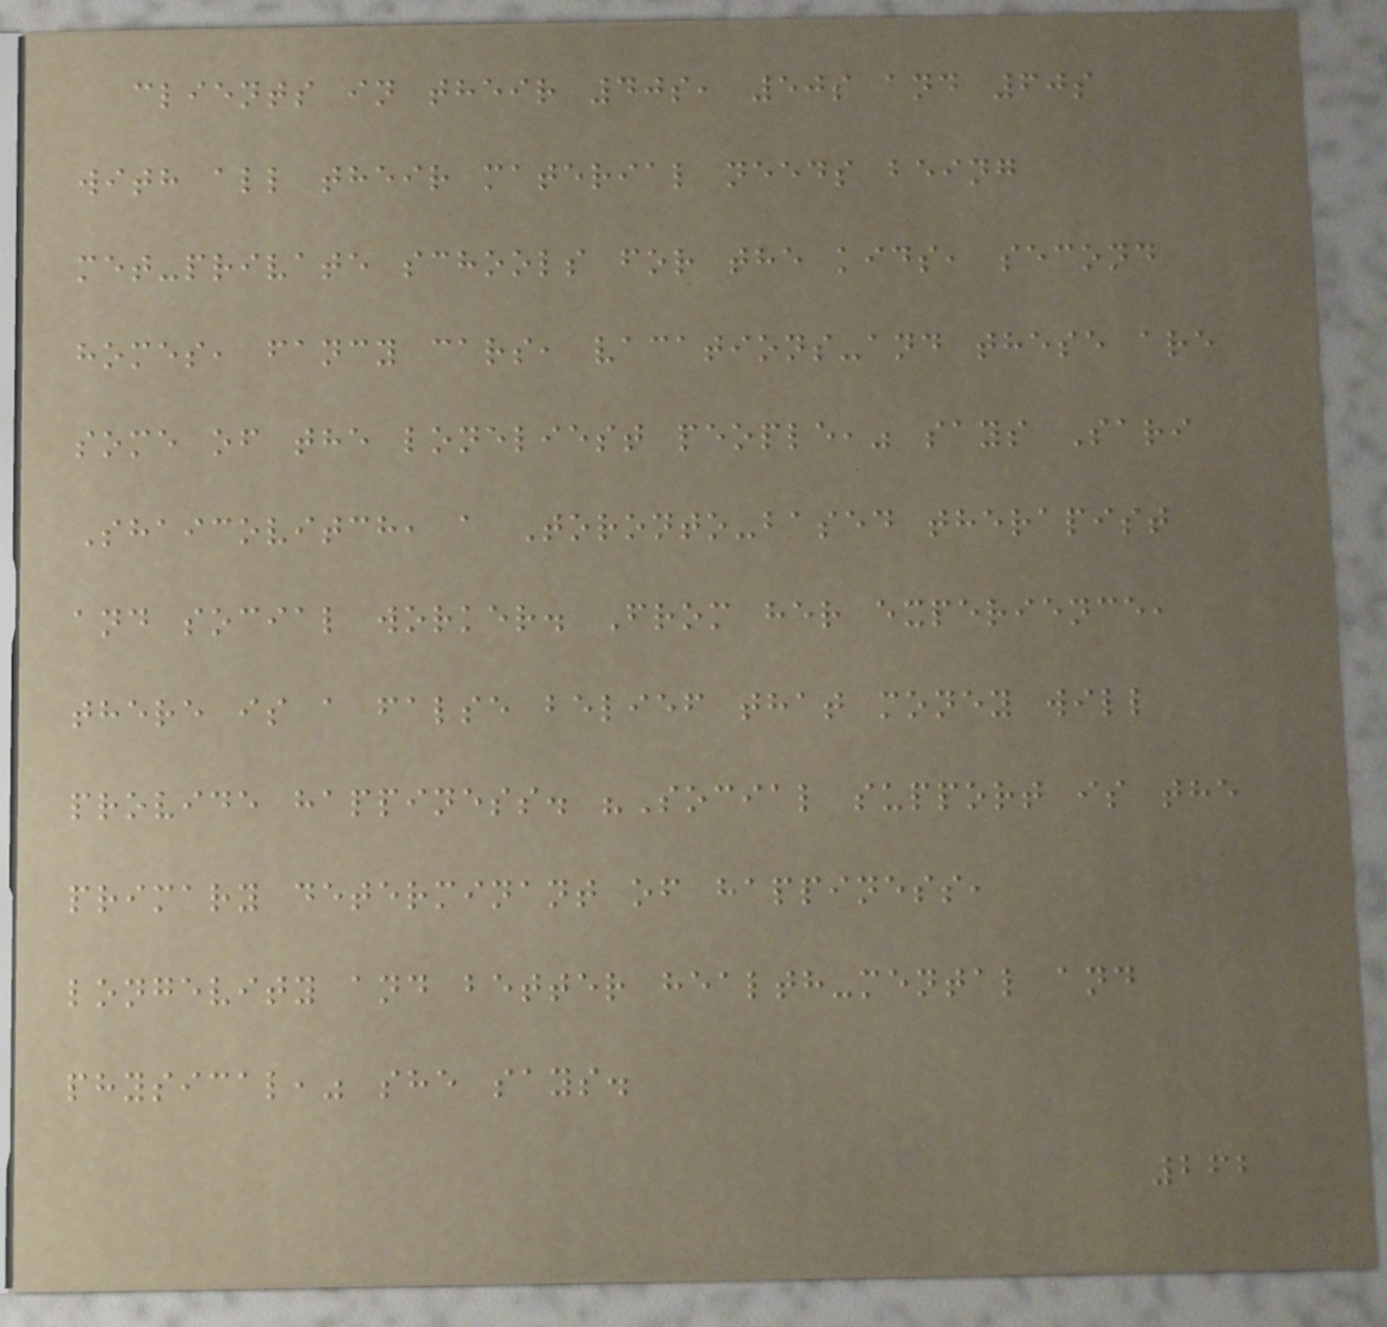clients in their 40s, 50s and 60s
with all their material needs being
met-private schools for the kids, second
homes, fancy cars, vacations-and these are
some of the loneliest people," says Sari
Shaicovitch, a Toronto-based therapist
and social worker. From her experience,
there is a false belief that money will
provide happiness. "Social support is the
primary determinant of happiness,
longevity and better health-mental and
physical," she says.
262
